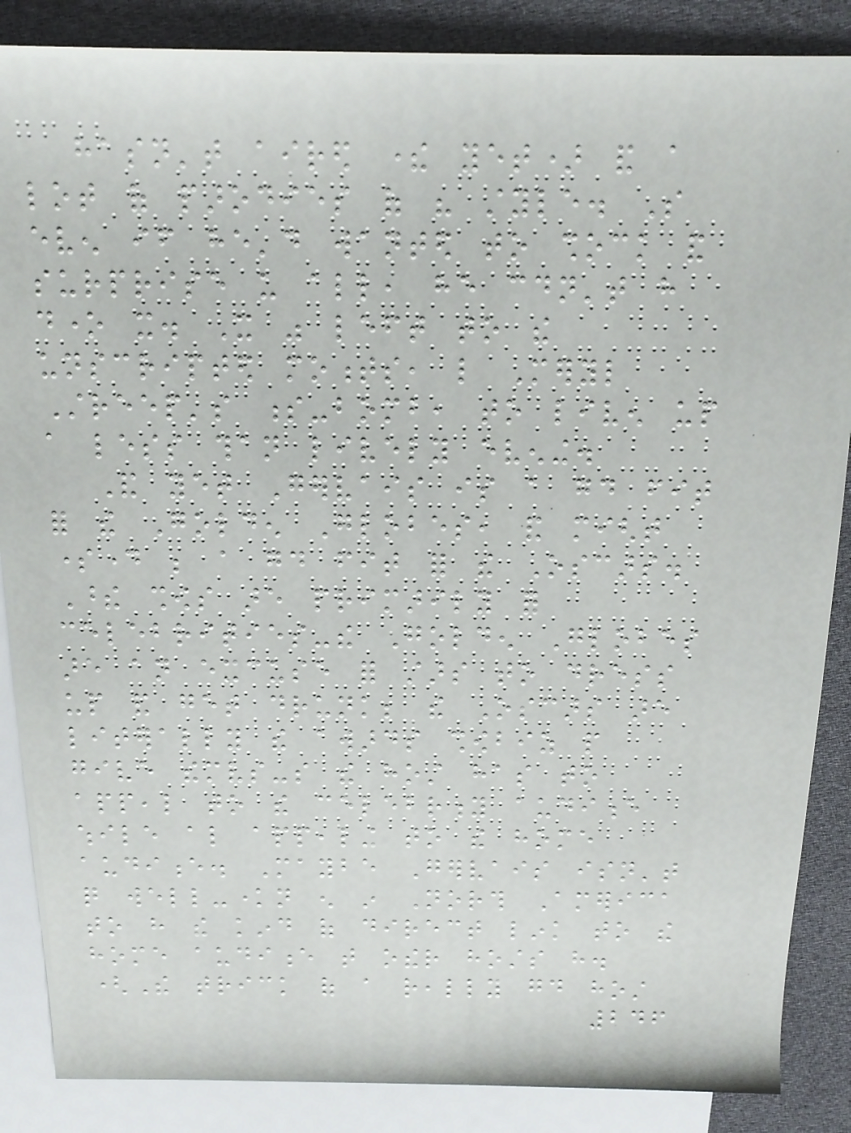hasn't aired there yet) and a
lot of parodies of his style. So
even if he'd wanted to shock and
surprise us all, he couldn't have
done it. It was left to the
unscripted moments, like Meryl
Streep's s-bomb, to liven up
a less than lively evening.
And yet Gervais is a good fit
for the Golden Globes, and might
someday be a good fit for the Oscars.
These shows are primarily for
celebrities-the Golden Globes
are an excuse for stars to dress
up and get drunk; the Oscars are
literally the awards showbiz people
give themselves-so the host has to
appeal to the celebrity audience
while also appealing to the home
audience. Maybe Gervais isn't
quite well-known enough in North America
to have the kind of direct link to the
home audience that other hosts have.
(The trick of a really good host
246
